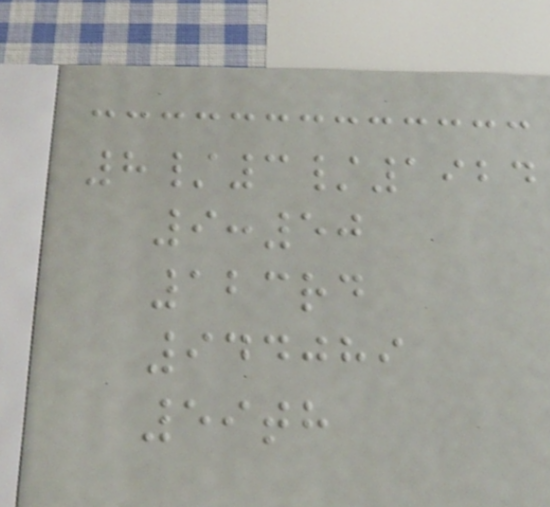8/3/1924
9:50
123rd
944089
59th
